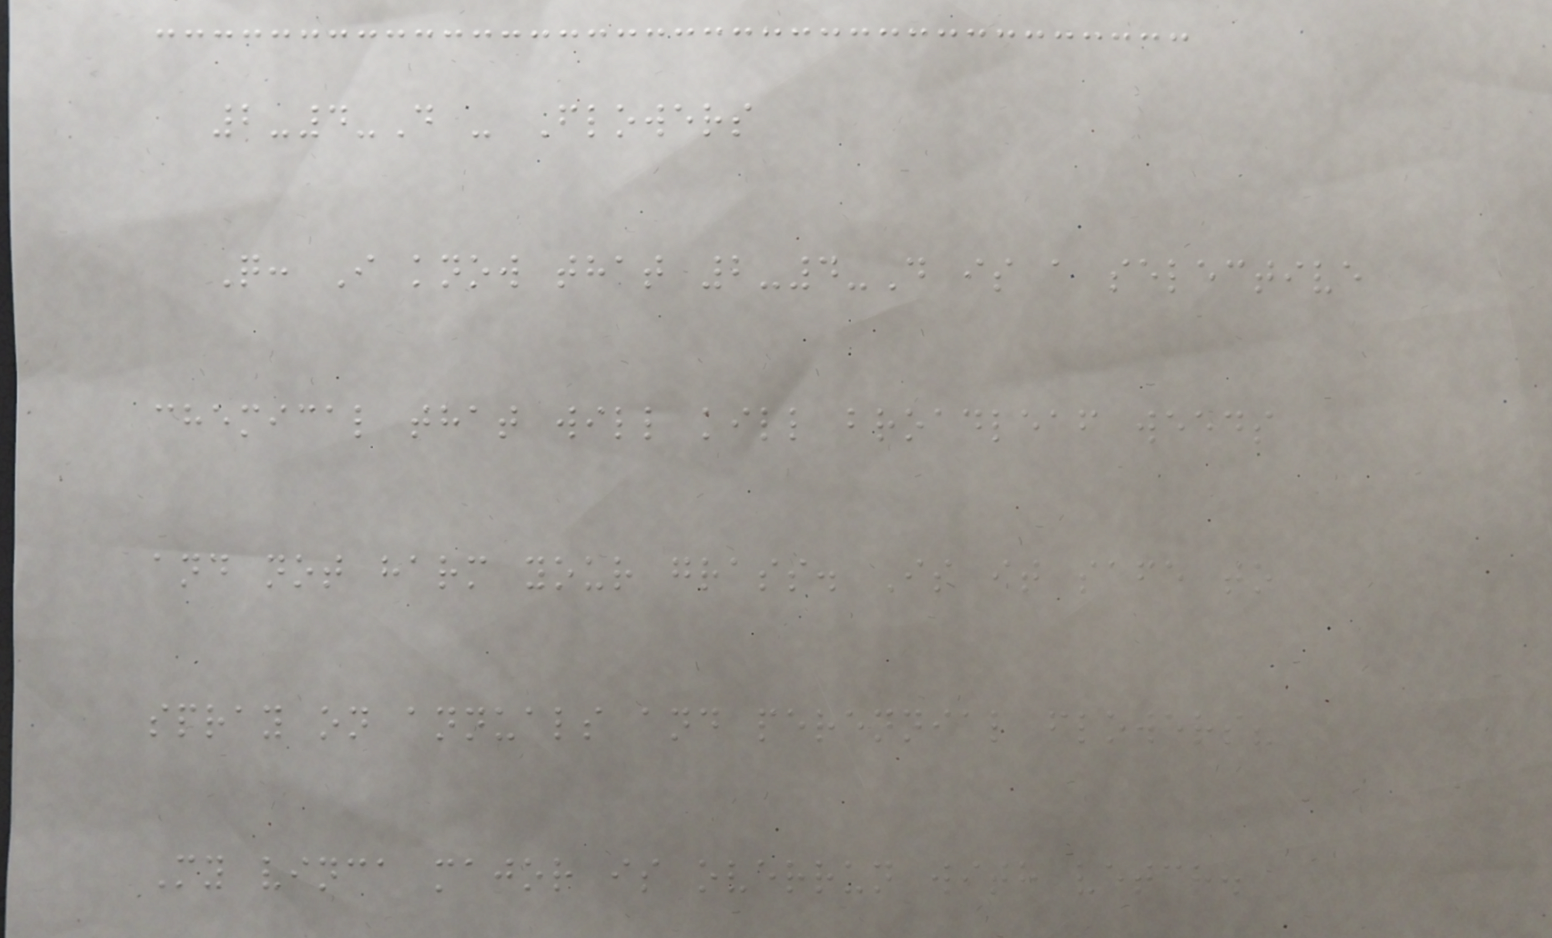2-4-D - Flowers
Q: I know that 2-4-D is a selective
chemical that will kill broadleaf weeds
and not harm your grass. Is it safe to
spray on annuals and perennial flowers?
My vinca major is overrun with vetch.
